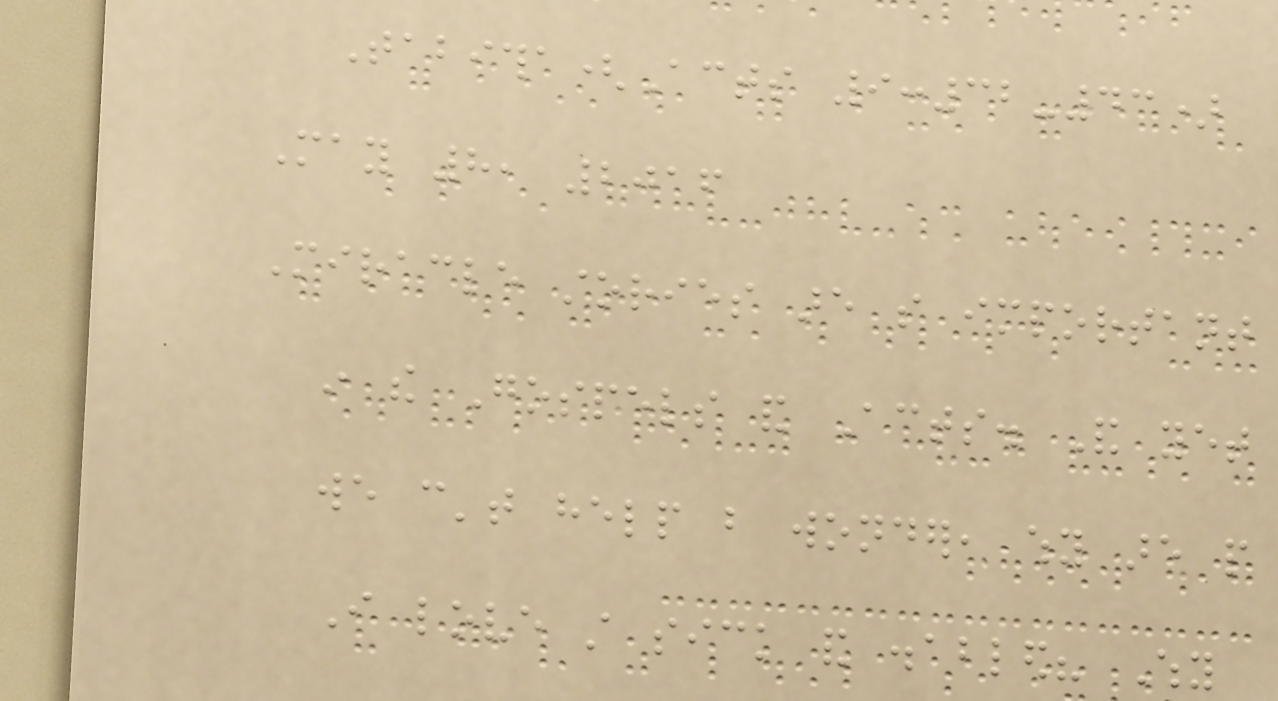Tabitha(Acts 9:32-43)
May 8, 2016
Miracle stories are so important
in the Gospels and Acts. And yet
we can't help but wonder, why are people
I love still sick and disabled? Why
